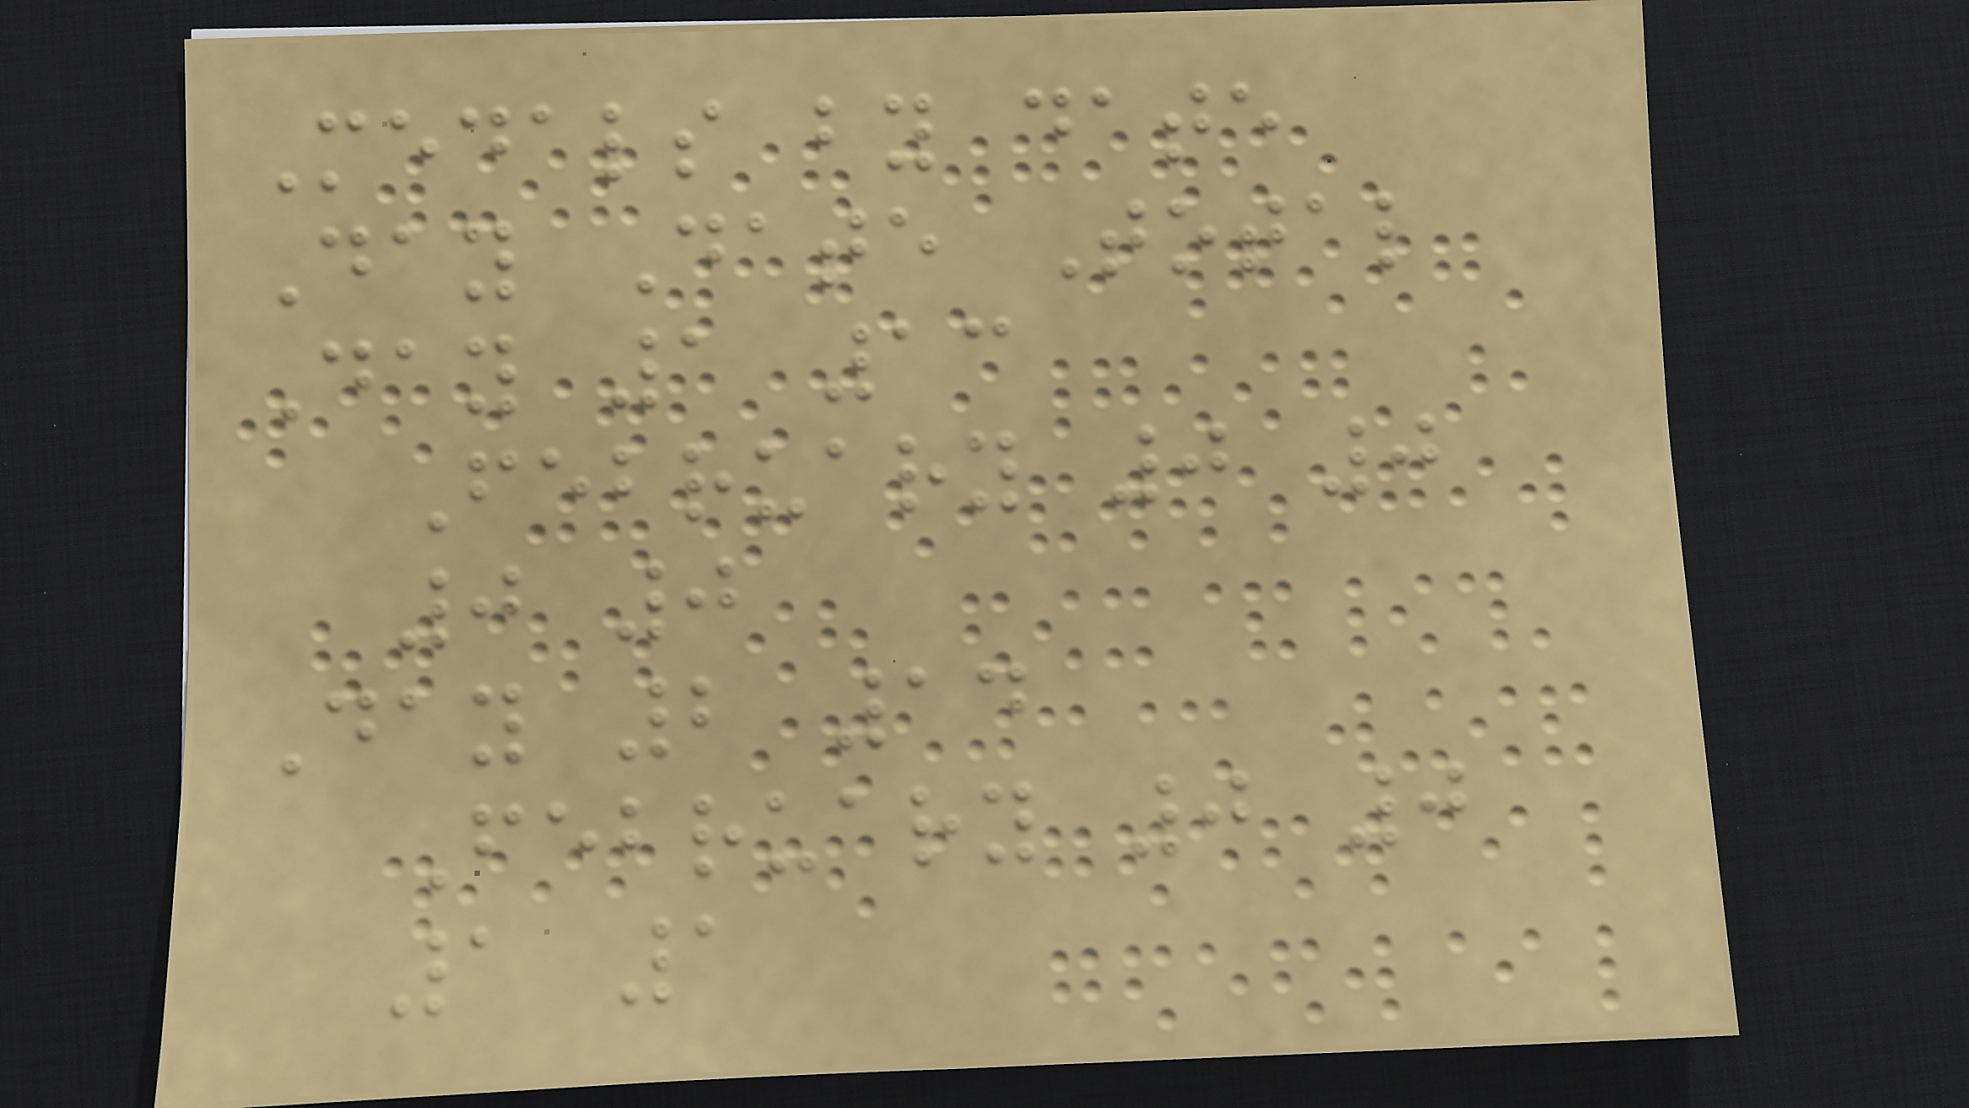Medals by date
Day Date Total
Day 1 13
February 0 0
0 0
Day 2 14
February 0 0
1 1
